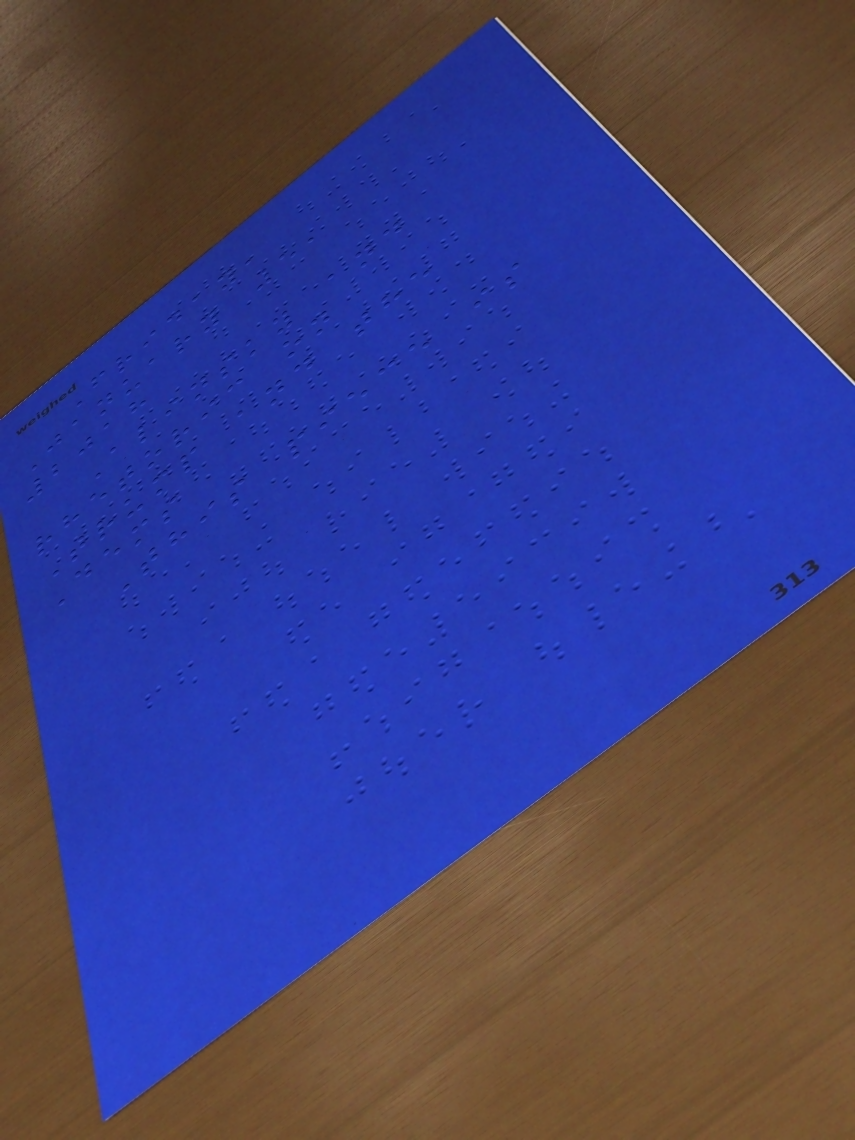Friday,
January 5,
2018
Alinsky and
rhetoric on
Trump and the
Dems
This piece is
